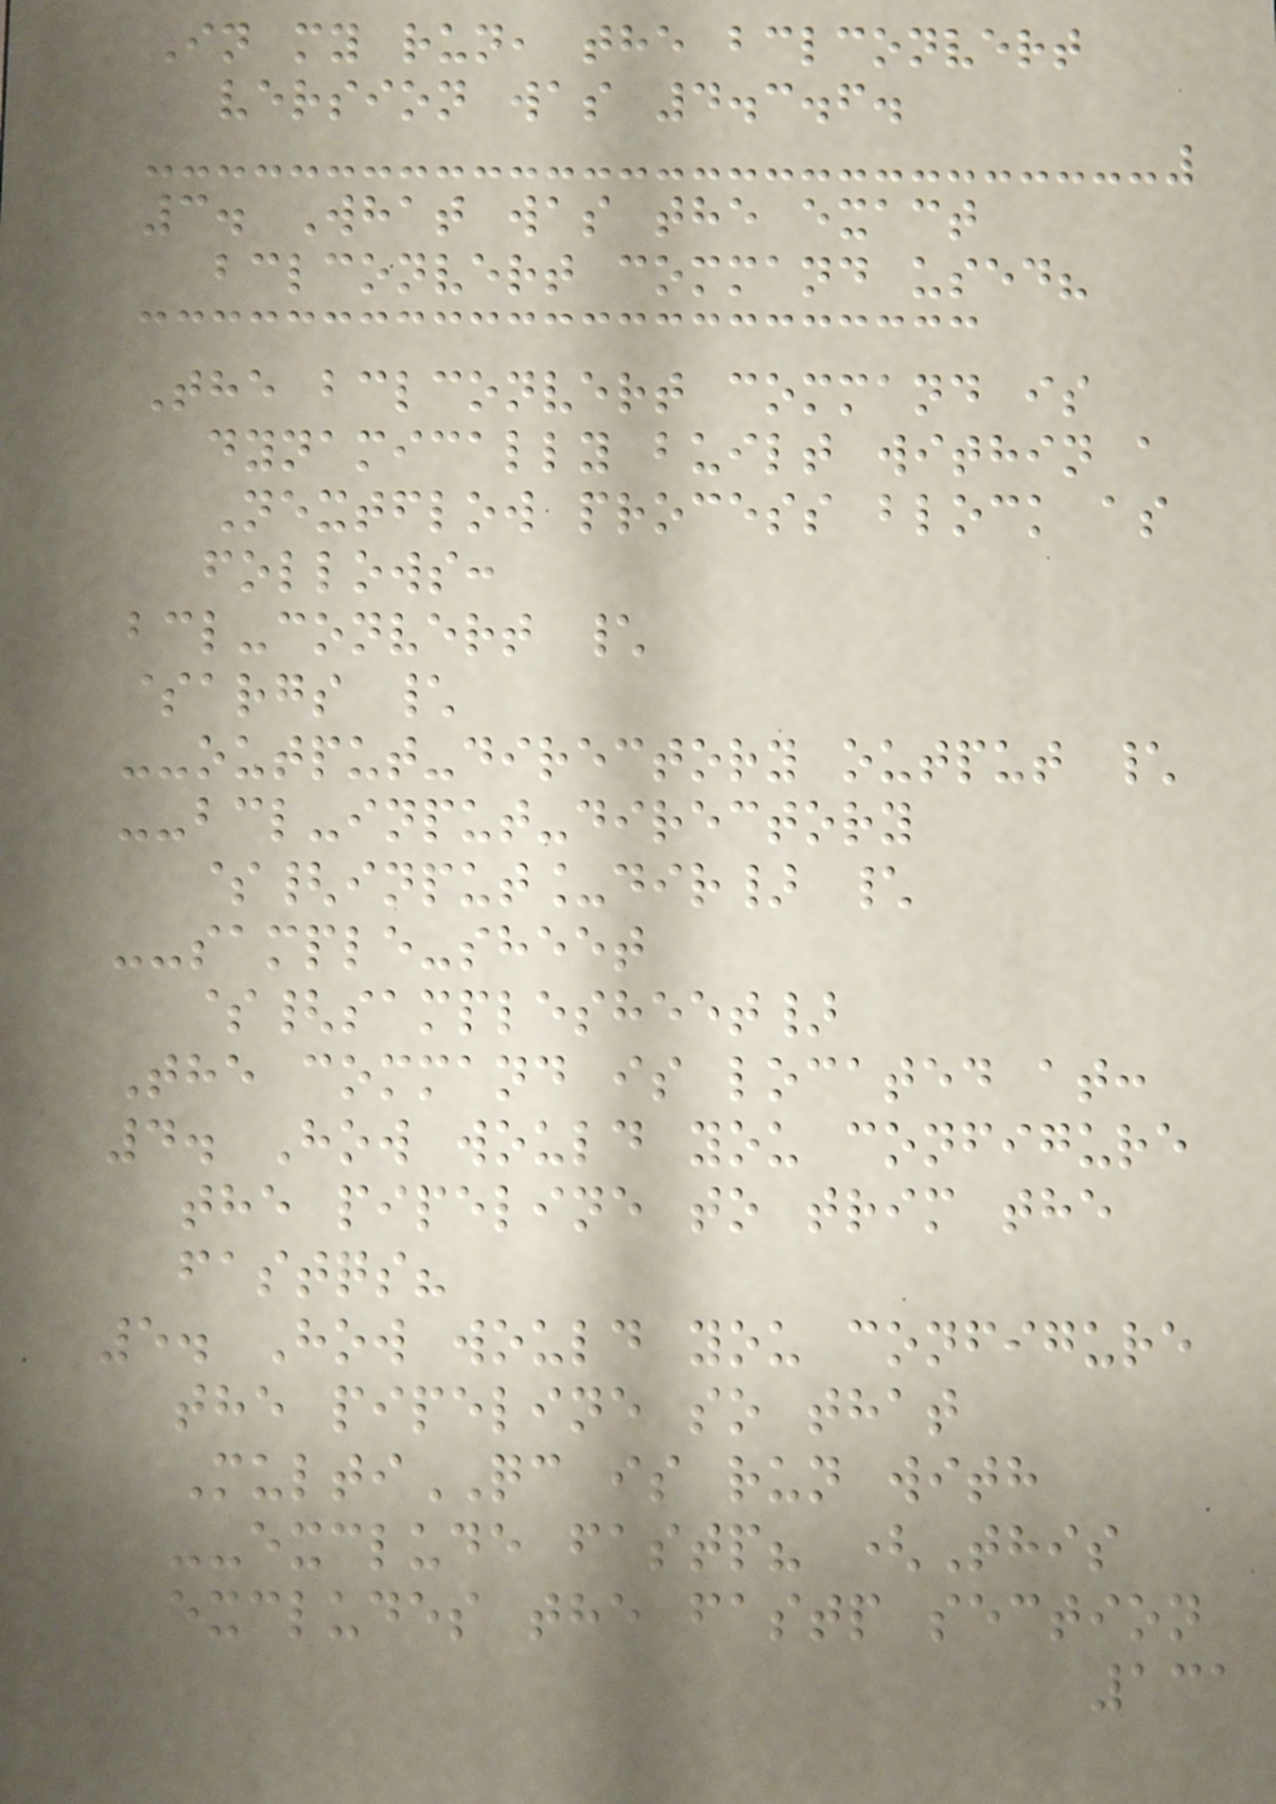In my run, the bclconvert
version was 4.3.6.
3. What was the exact
bclconvert command used?
The bclconvert command is
dynamically built within a
Nextflow process block as
follows:
bcl-convert \
$args \
--output-directory output \
--bcl-input-directory
${input_dir} \
--sample-sheet
${samplesheet}
The command is located at:
4. How would you configure
the pipeline to trim the
fastqs?
5. How would you configure
the pipeline so that
MultiQC is run with
--exclude fastp? (This
excludes the fastp section
131
